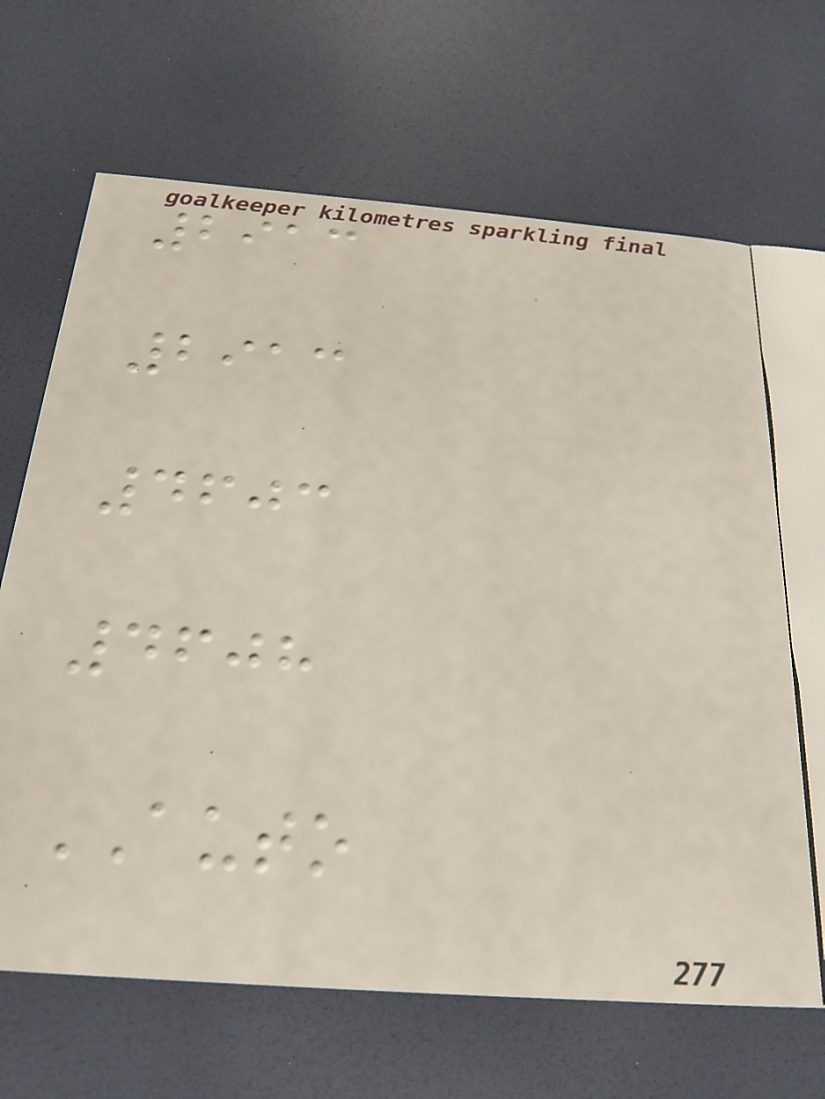2913
2913
4603
4608
AUTO
